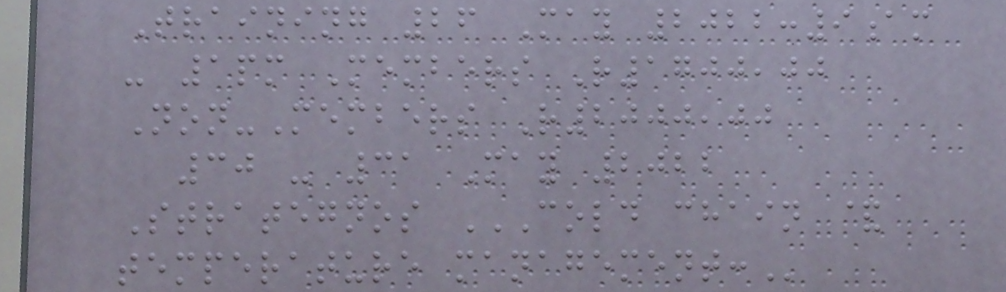Training 26 May 2022:9am
- 1pm Members R1700,00
Non-Members R2000,00
30 - 31 May 2022
Strategnos COLD CHAIN &
TEMPERATURE MANAGEMENT:
